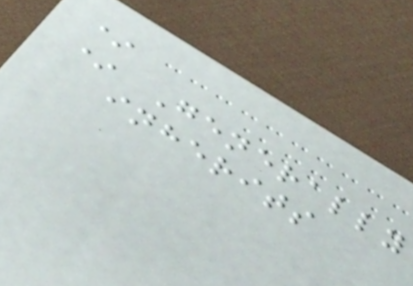*
* Generally
inherits
